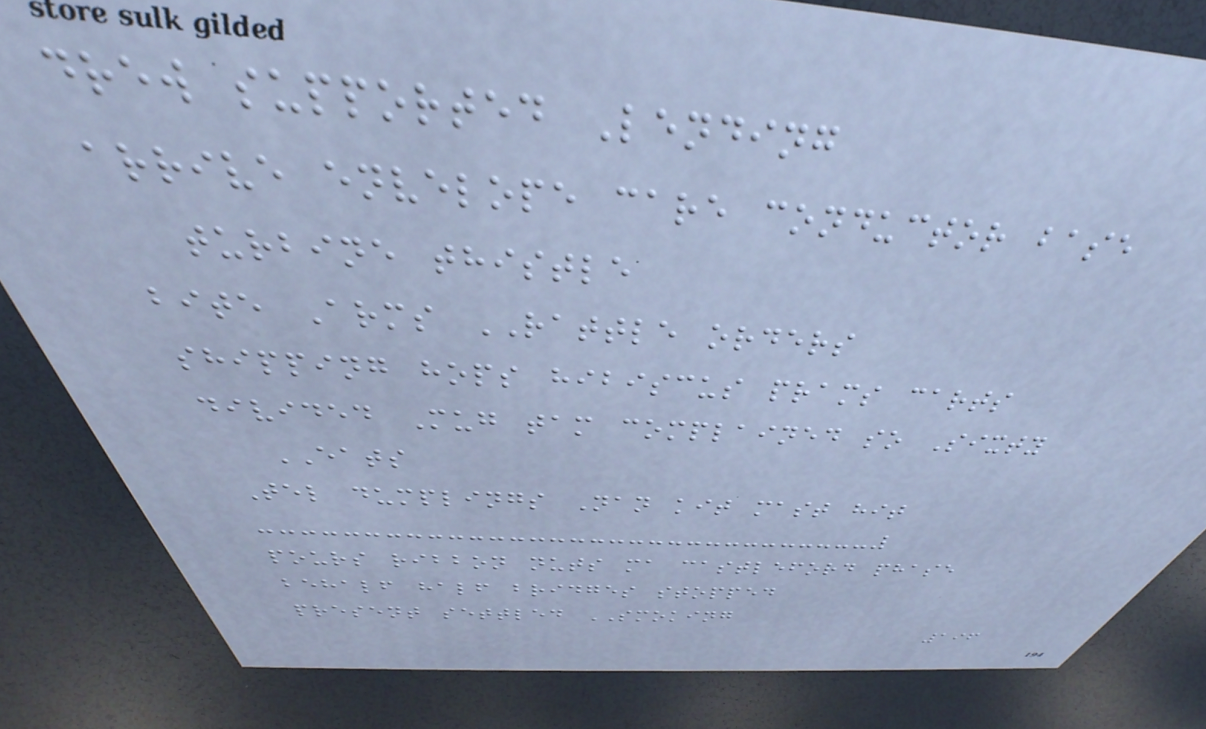drew supported Lending
arrive envelope care conductor base
turbine thistle
bite Arms RATTLE orders
shipping hops hibiscus prams carts
divided Mug tam complained so Sixty
EATS
Tel dumplings Nan kit mast hit
pours ribbon nuts ma castleford phase
behalf half bridges stopped
present settled SMOKING
196
